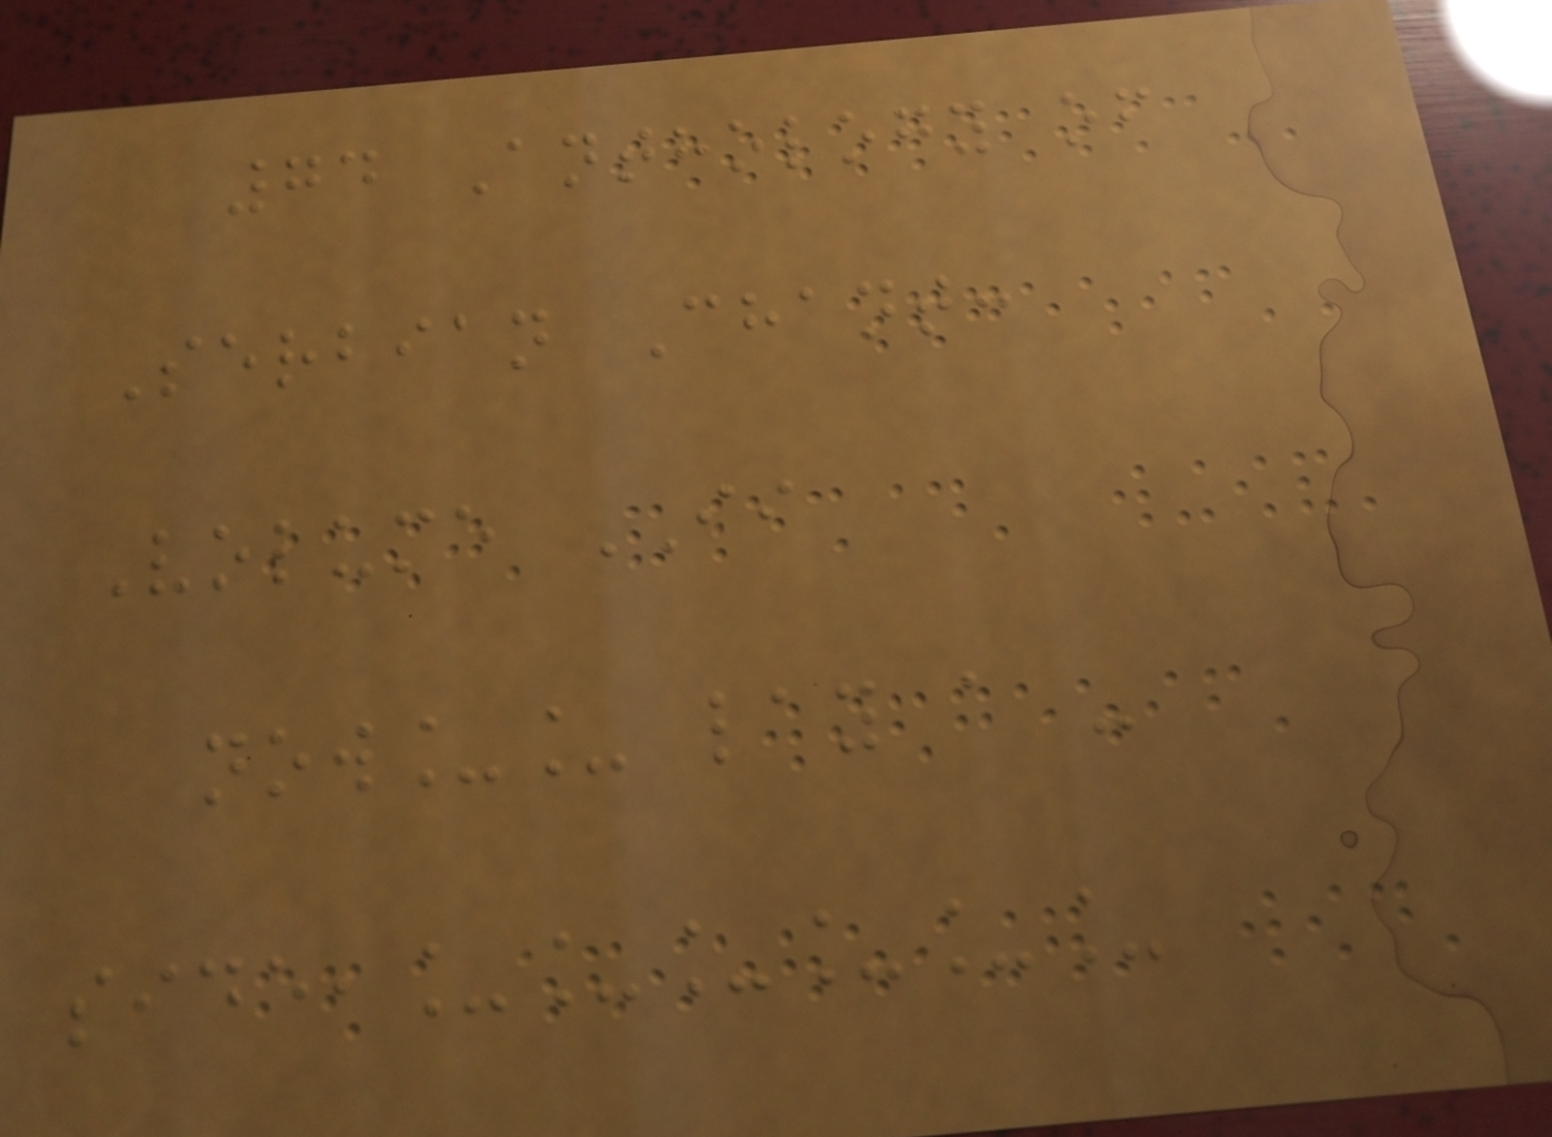74 Anthology of
Serbian Chant:
Volume II
now__ lay a -
side,______
